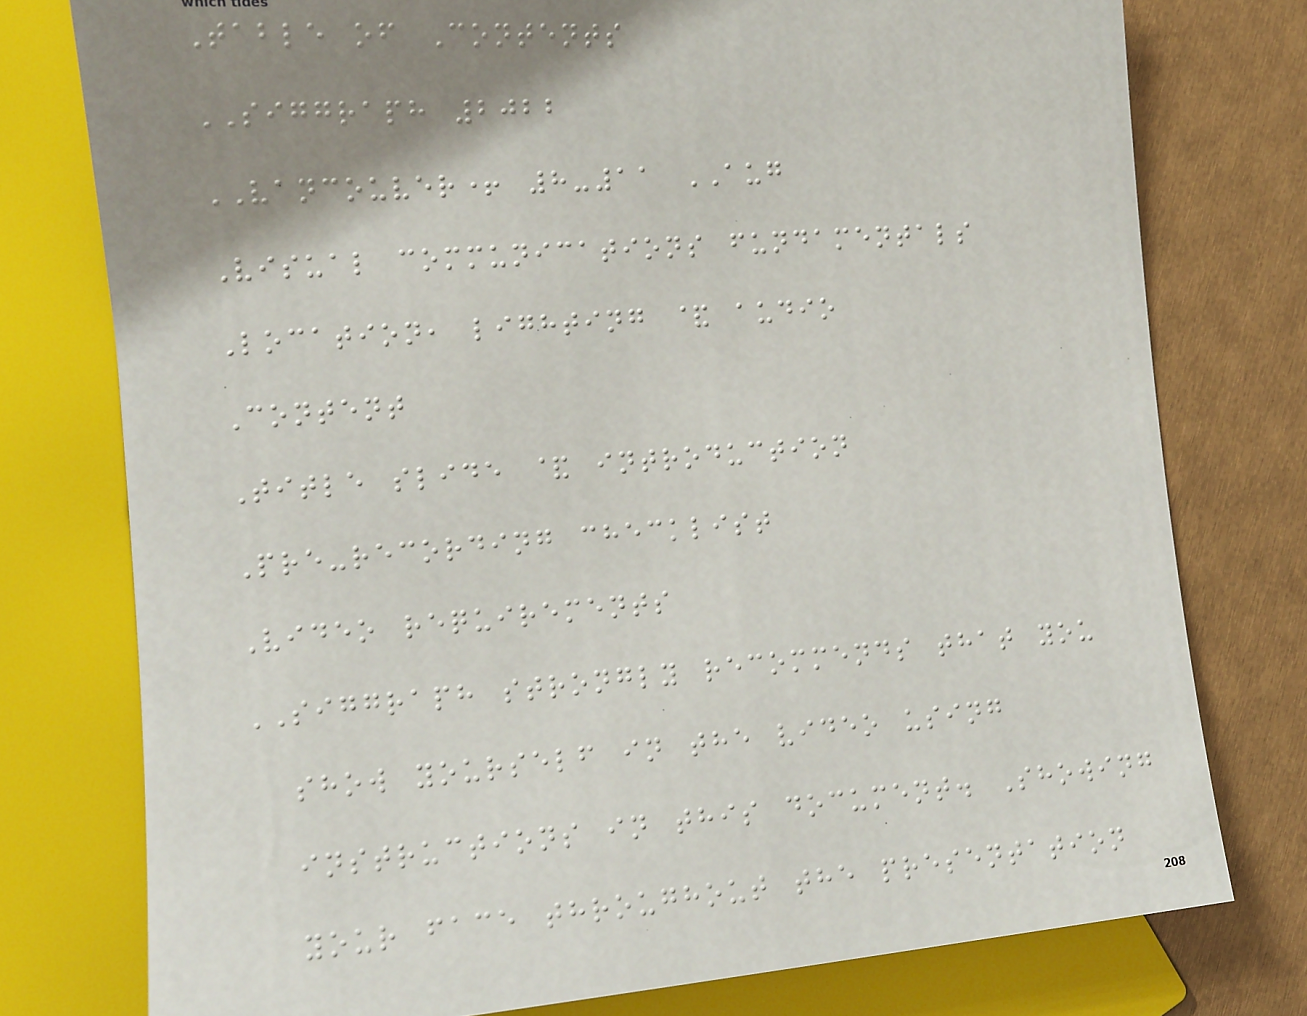Table of Contents
SIGGRAPH 2022
VANCOUVER+ 8-11 AUG
Visual communications fundamentals
Location, lighting & audio
Content
Title slide & introduction
Pre-recording checklist
Video requirements
SIGGRAPH strongly recommends that you
show yourself in the video using
instructions in this document. Showing
your face throughout the presentation
